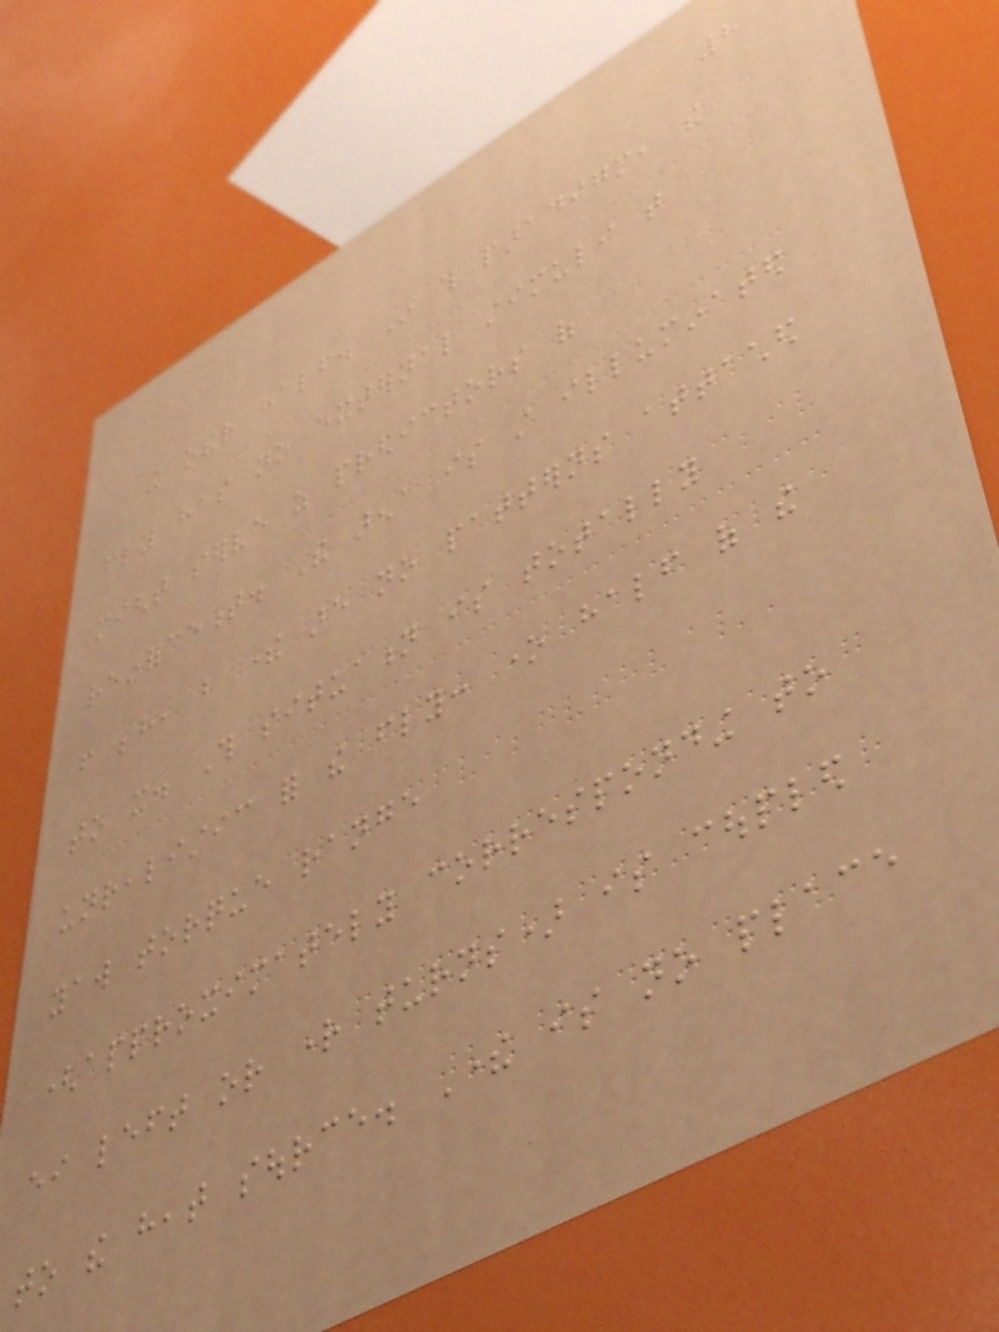8
the other half. In this paradigm, the
fly has no external stimuli that
might serve as predictors of
reinforcement. The arena is still illuminated
from behind, but there are no patterns attached
to it. This situation is totally
unrealistic for the fly: one half of the
yaw torque range
(approximately corresponding to
either left or right turns) is coupled
to the heat source. There is no place
